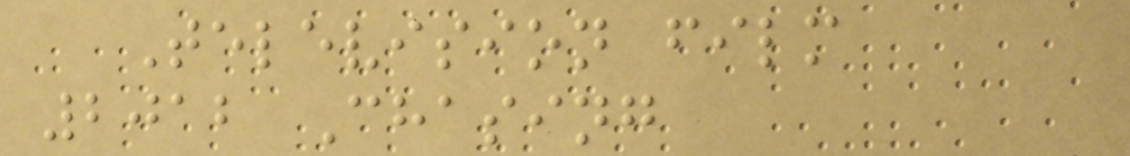Television film
2012 Chasing
